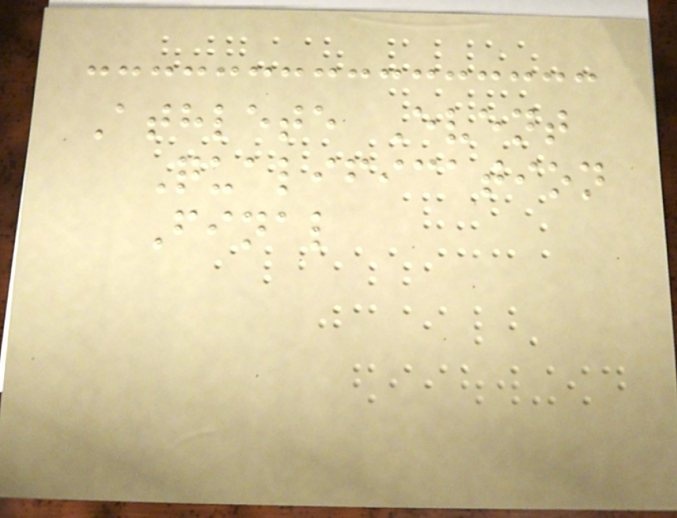Athlete Event
Qualification
Final
